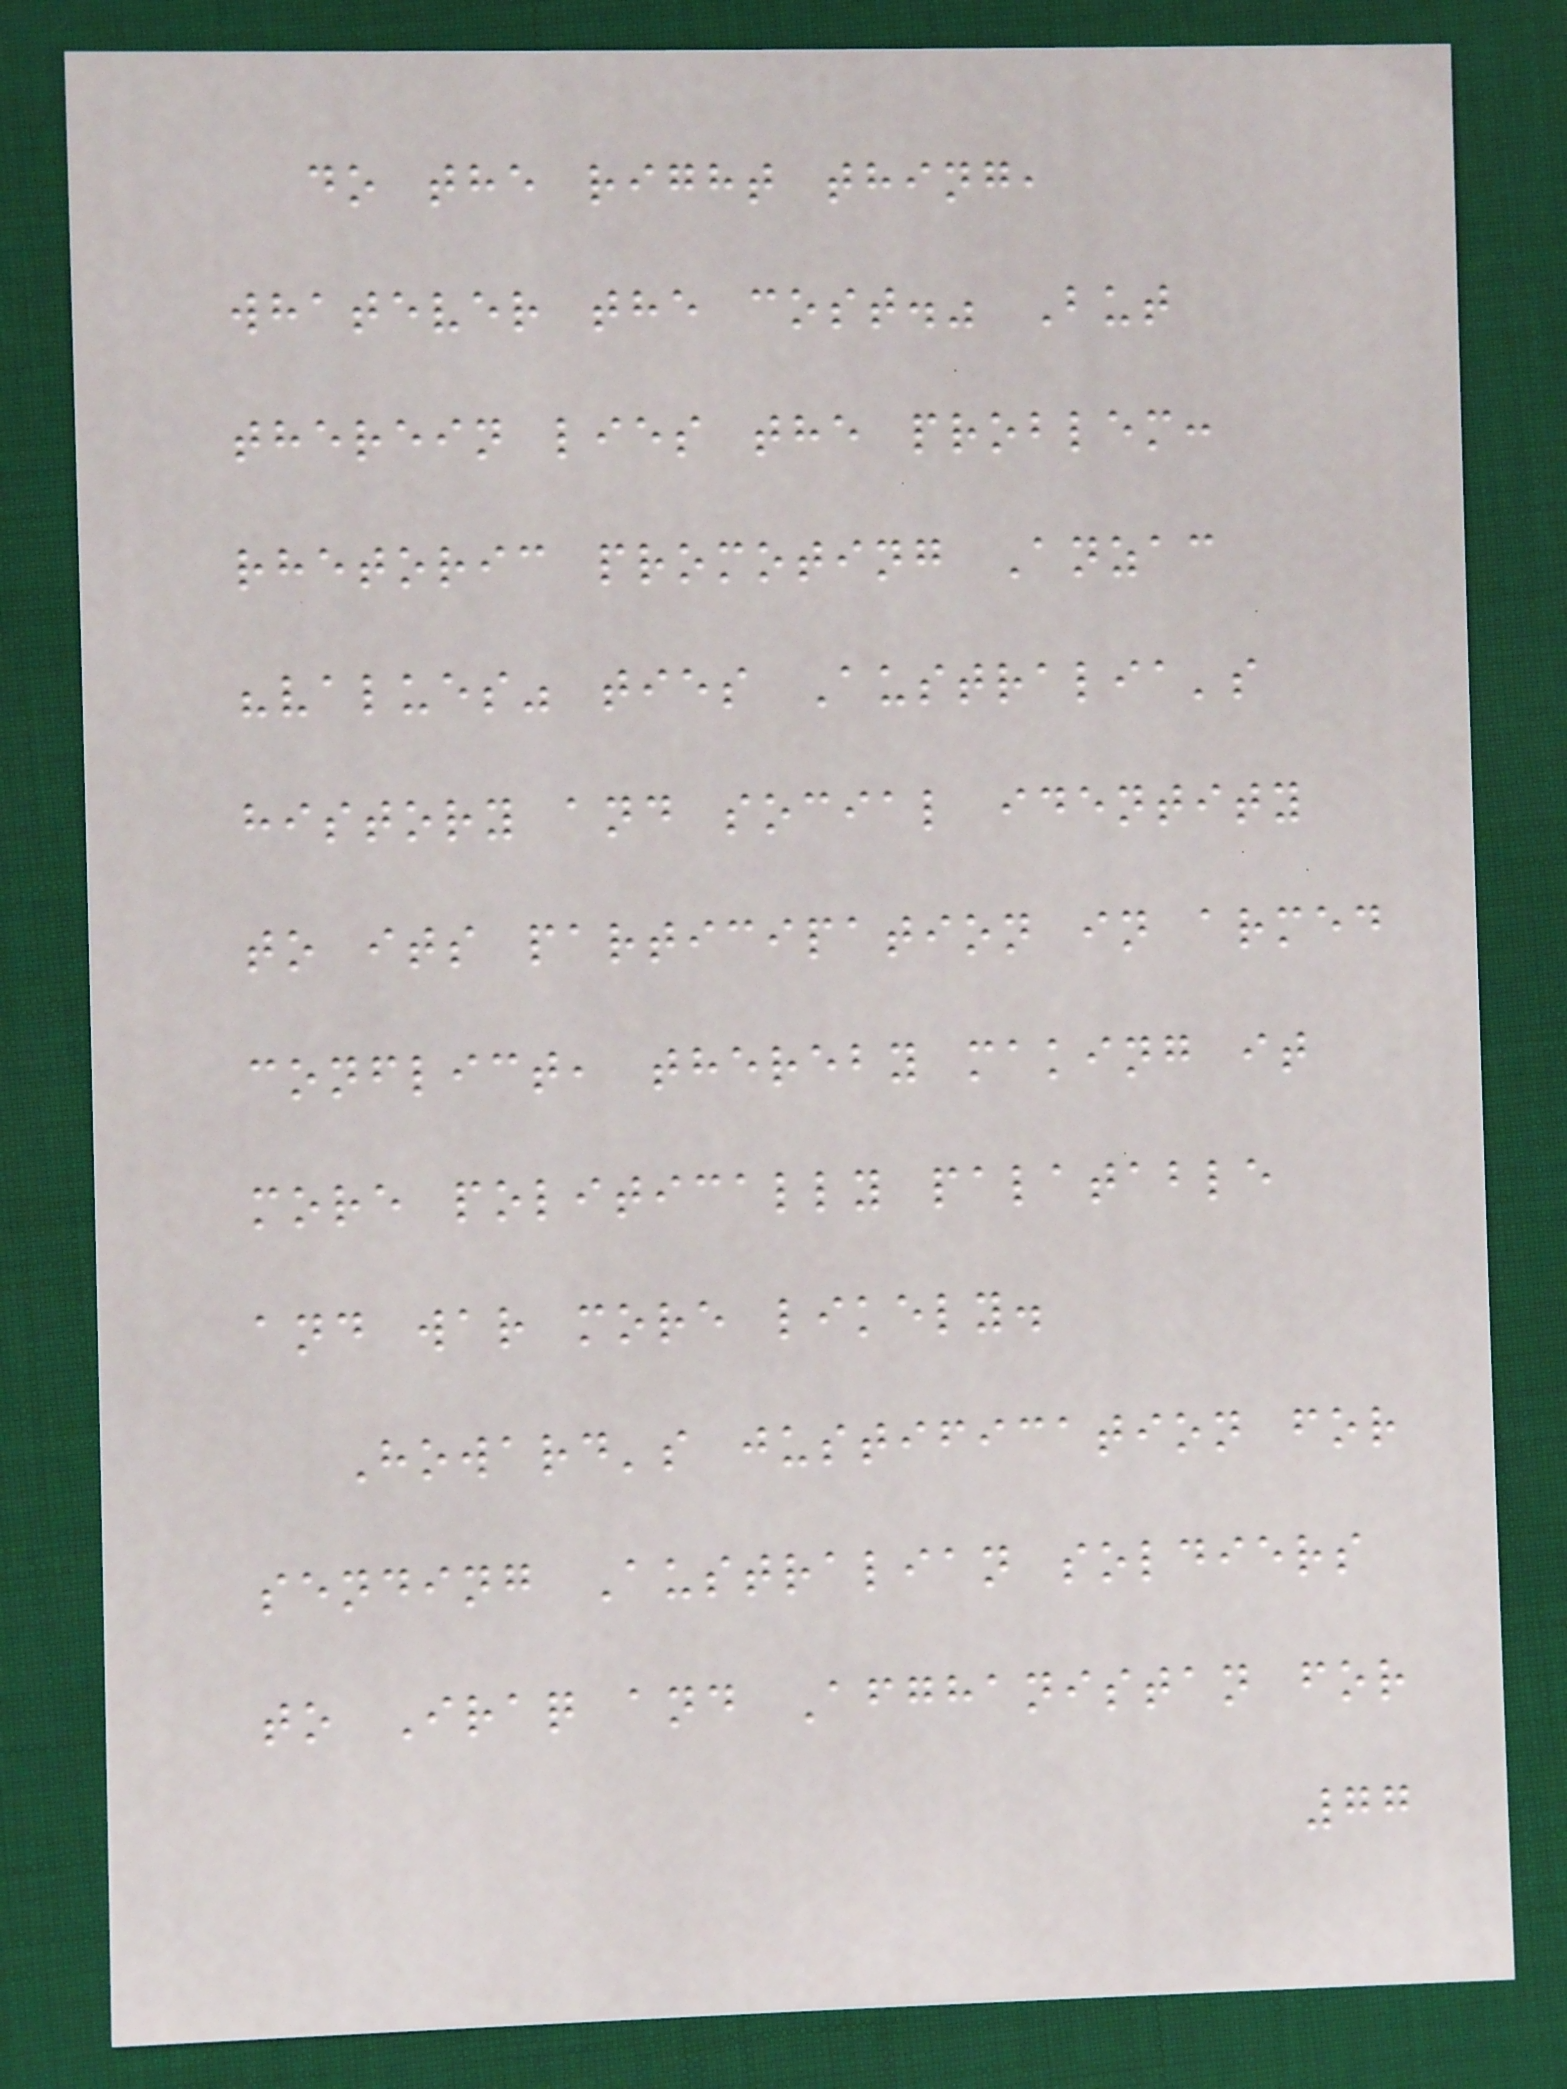do the right thing,
whatever the cost." But
therein lies the problem:
rhetoric promoting Anzac
"values" ties Australia's
history and social identity
to its participation in armed
conflict, thereby making it
more politically palatable
and war more likely.
Howard's justification for
sending Australian soldiers
to Iraq and Afghanistan for
77
